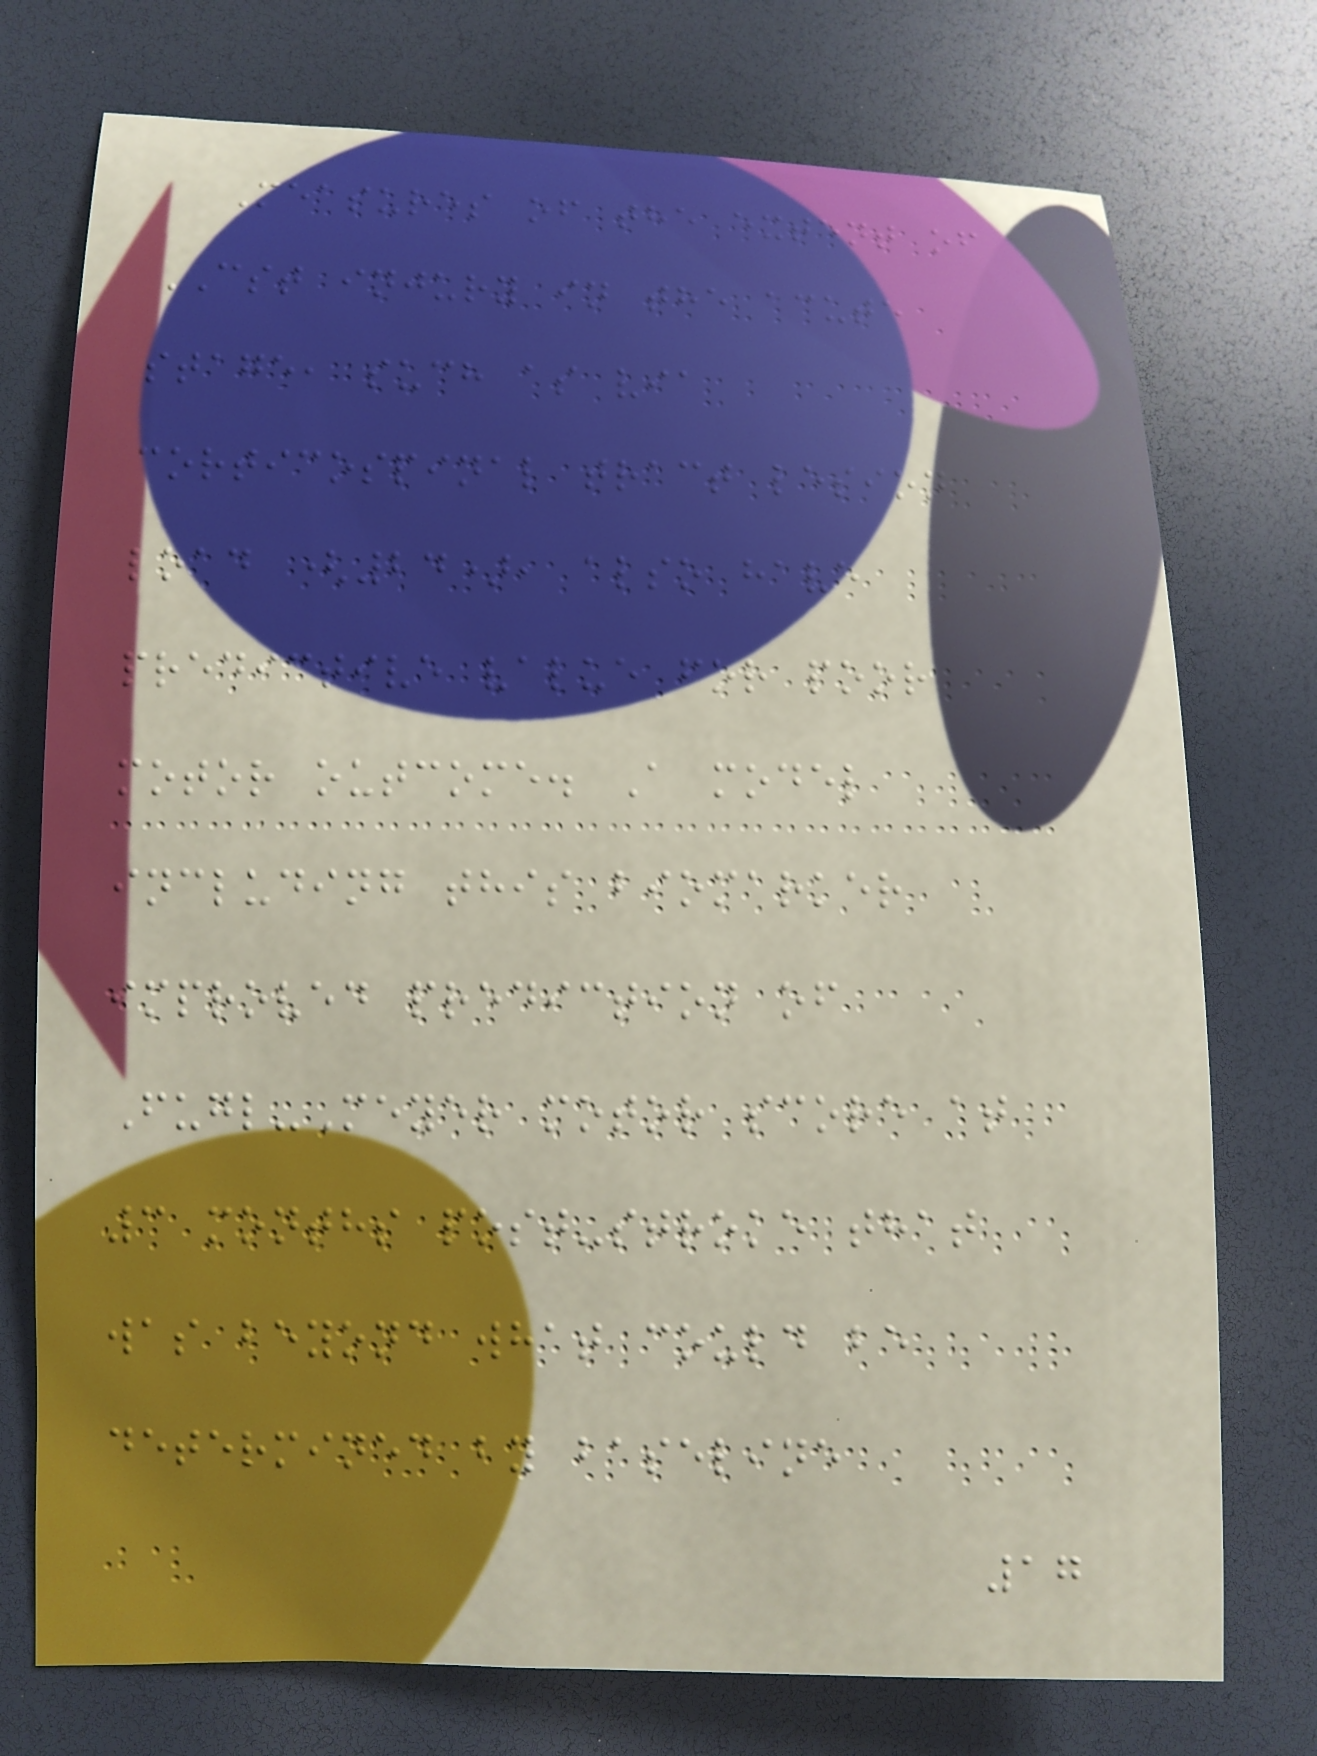Measures of the extent of
CST injury in the acute
stage, such as via
corticospinal tract lesion
load (24), also have
predictive value for poor
motor outcome. A model
including this biomarker
improved prediction of
Fugl-Meyer motor score at
3 months post-stroke that
was beyond what could be
determined by baseline
17
